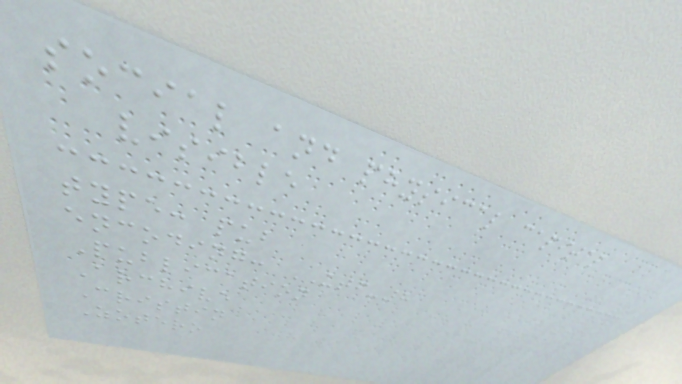social and physical capital
visible
type: pub
encoding: UTF-8
Publication
Archive
Cristin
Zotero
